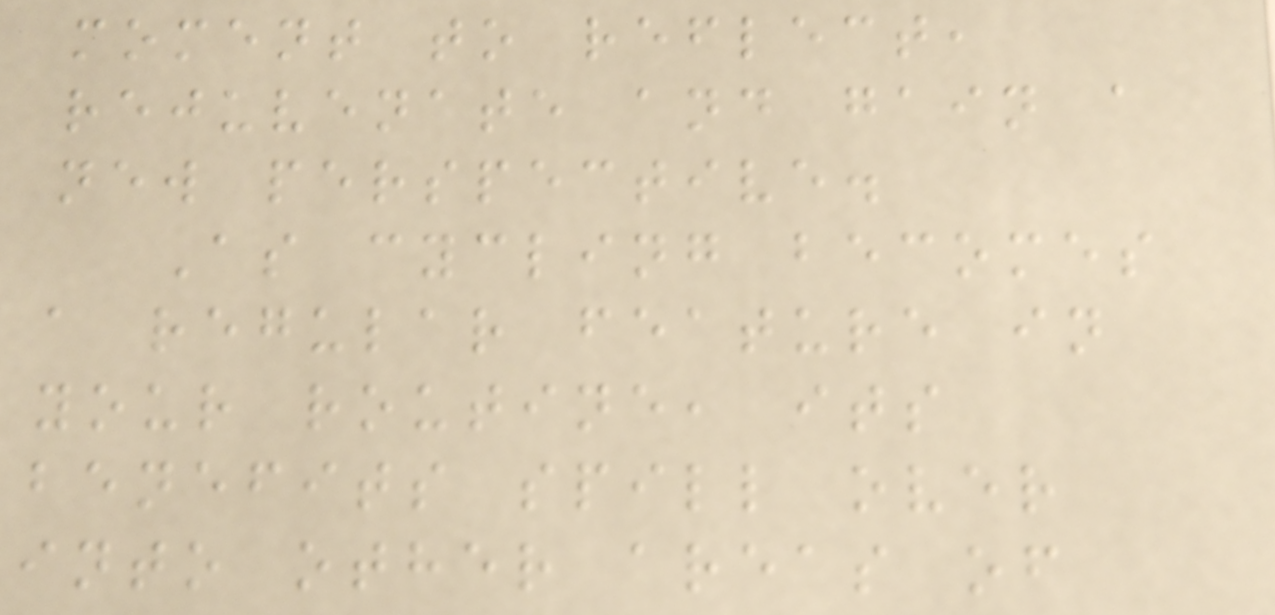moment to reflect,
rejuvenate and gain a
new perspective.
As cycling becomes
a regular feature in
your routine, its
benefits spill over
into other areas of
